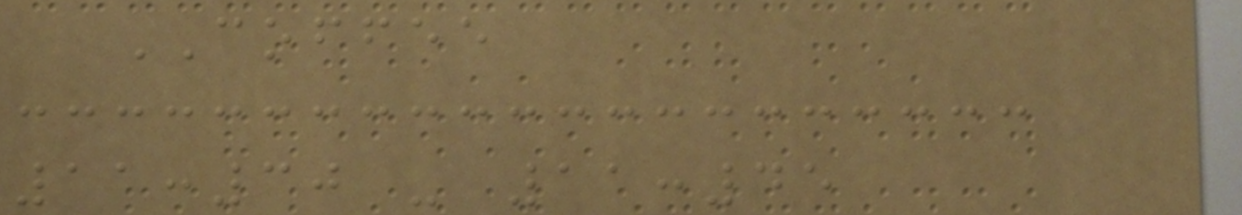COFFEE
11:30 - 11:45
